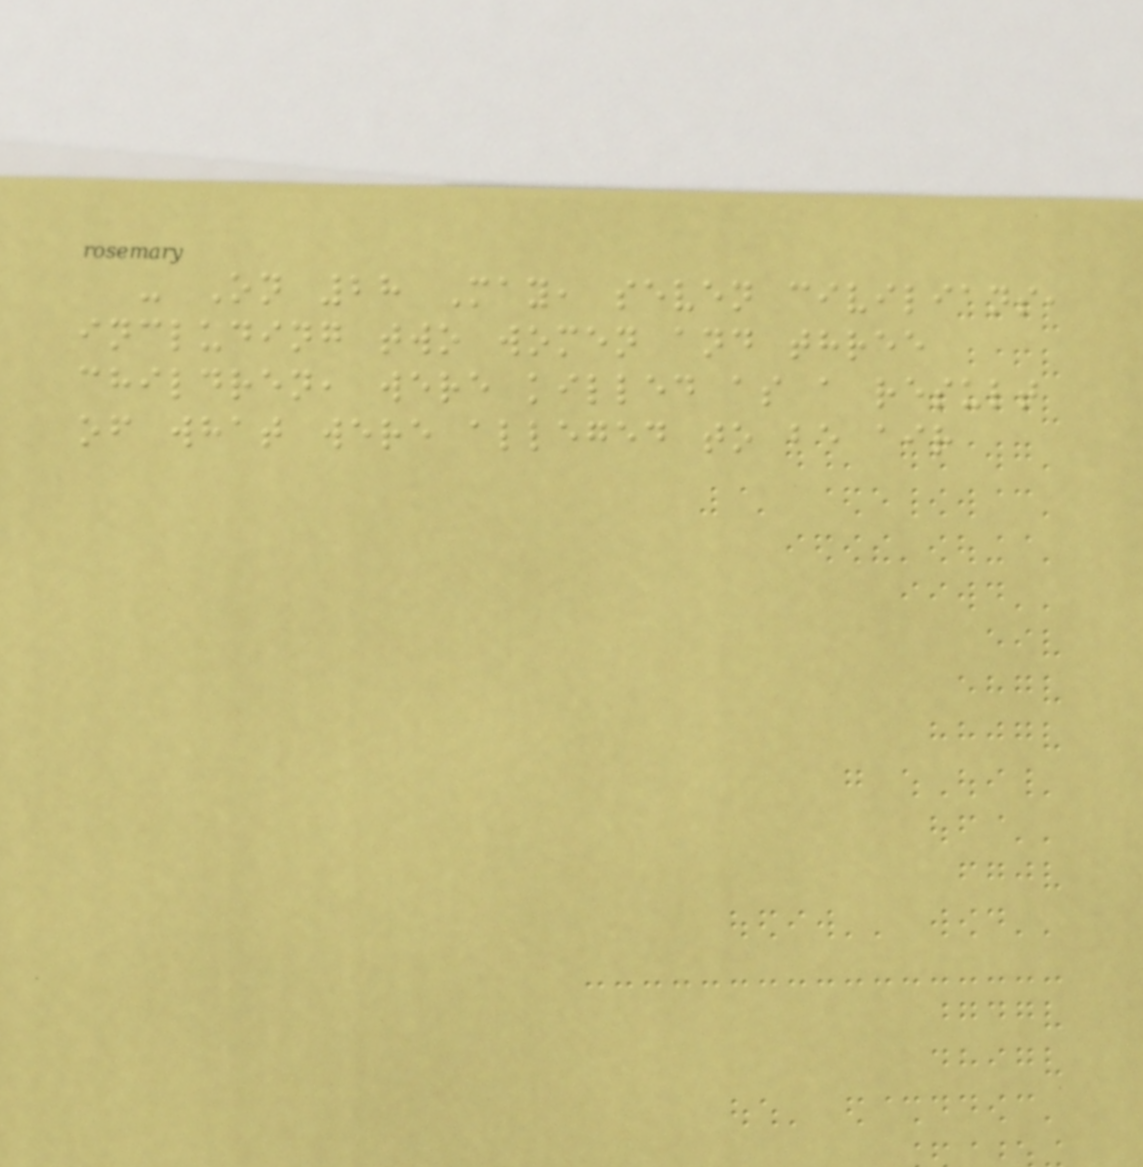- On 28 May, seven civilians,
including two women and three
children, were killed as a result
of what were alleged to be air
